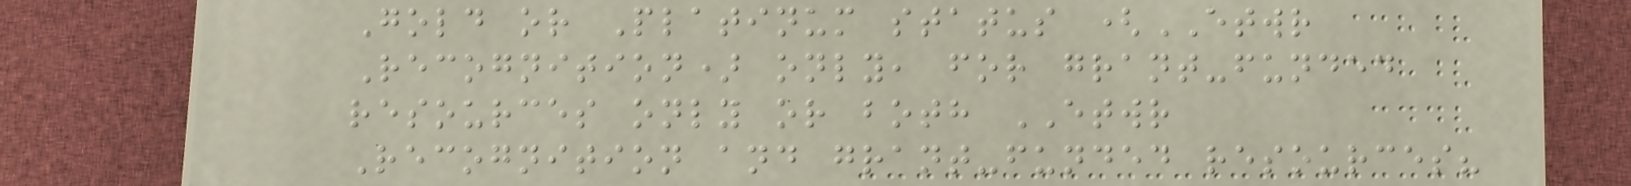Gold or Platinum status (ETWR
Recognition) only, for grant-funded
resources only or both ETWR
Recognition and grant-funded resources?
